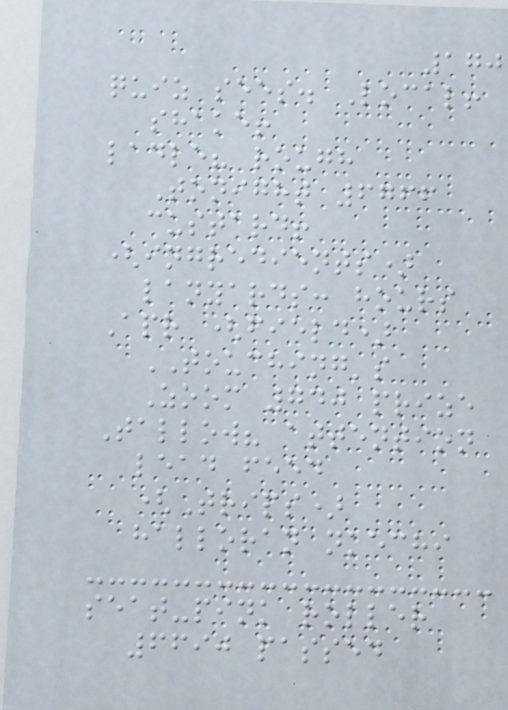170
quiz sees. Local!
shake!
ladle? rough
Tonight 6766
custard!
(ingredients)
lanyards: hours
Apr (field)
TOUCHING's
Zoom 740 prize
Tallow? attention
lead feed
(Trips)
halloran nkechi
seat-pink roller
6690 passed
